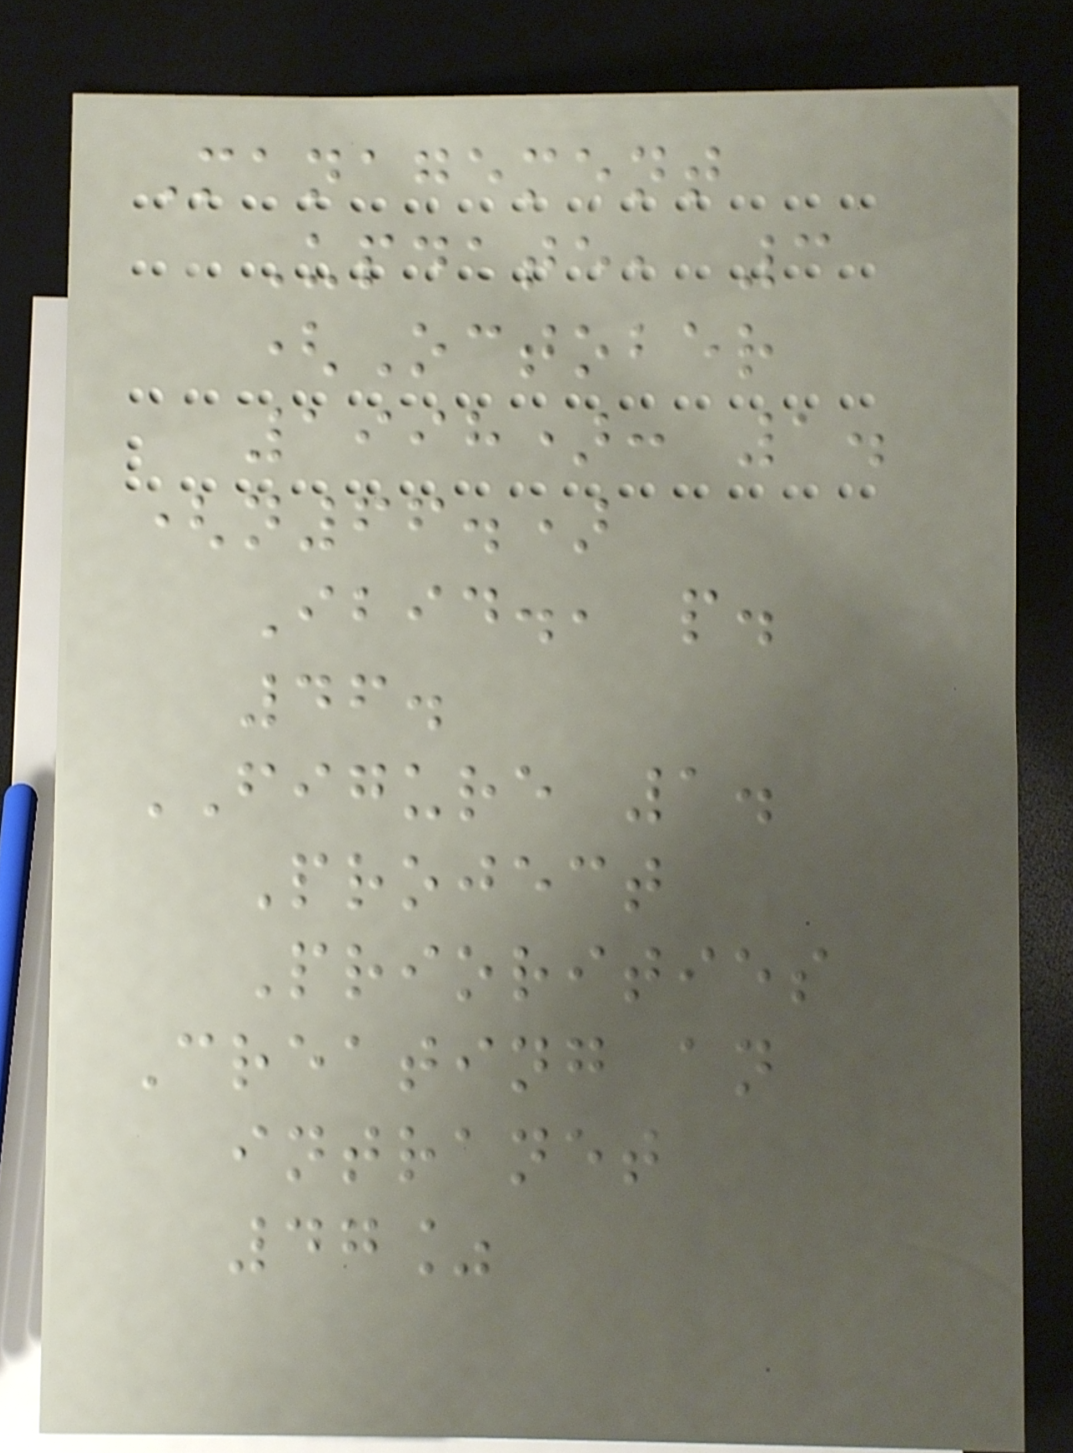Management
Update, 3
(October
1998): 1.
(n66.)
Ibid., p.
46.
FIGURE 1.
Project
Priorities
Creating an
intranet
47%
